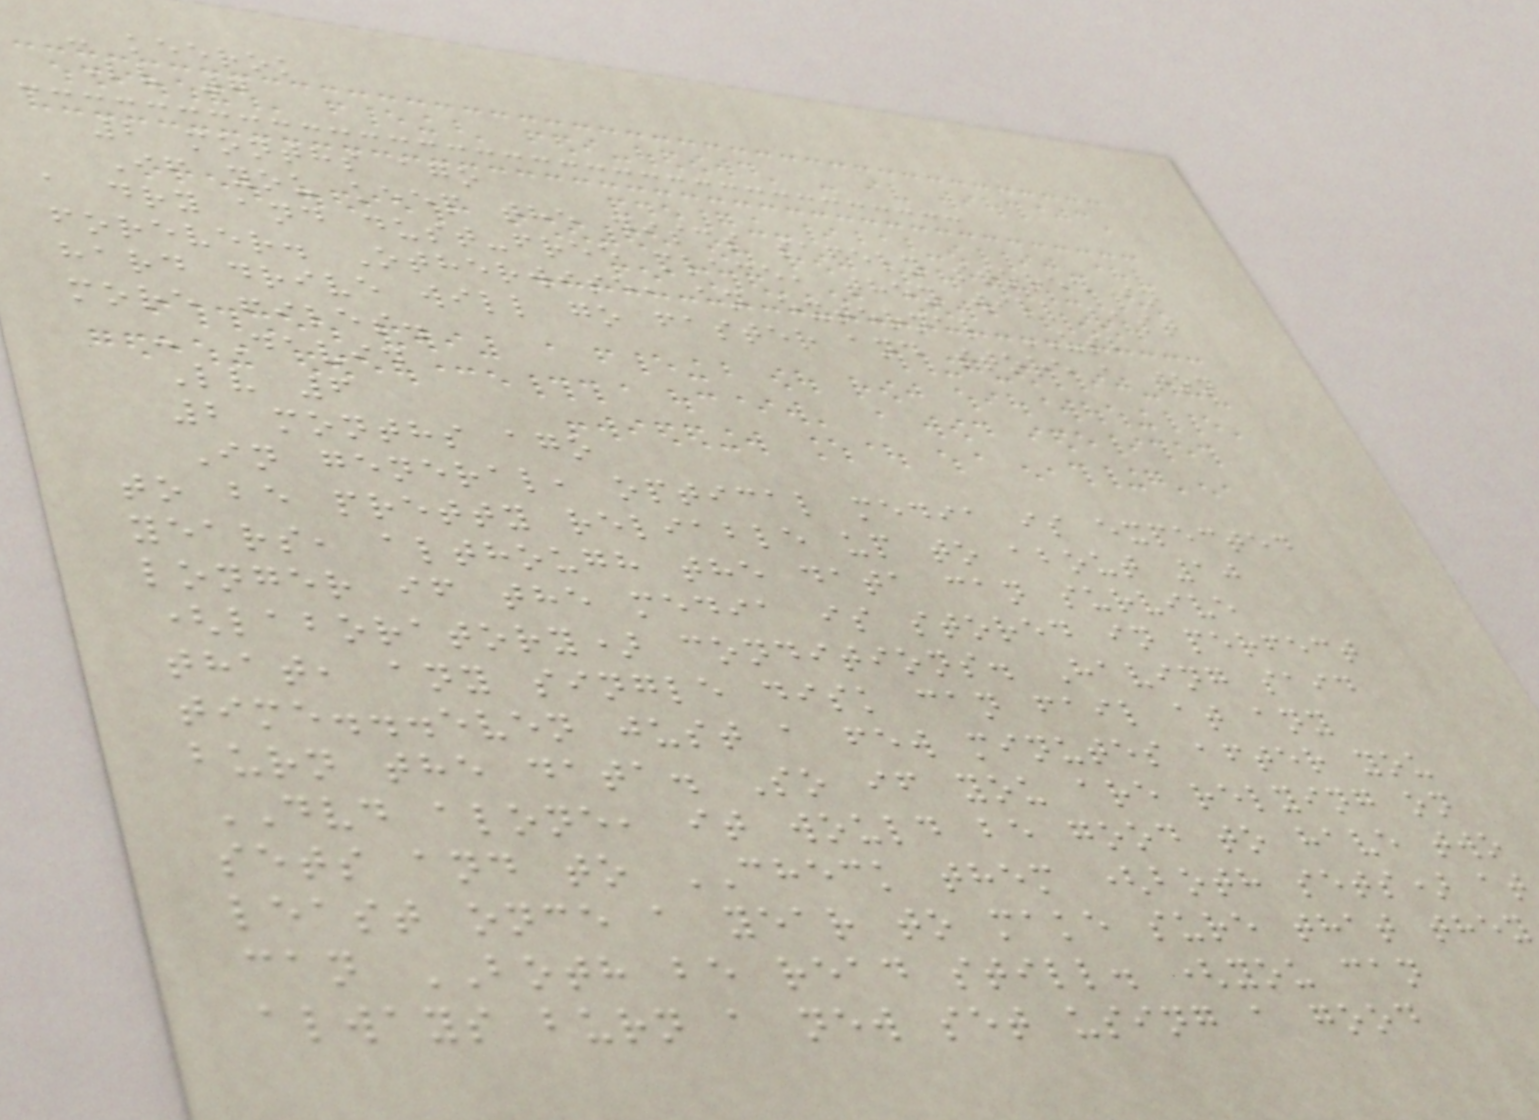- keerok
Lv 7
2 months ago
If you keep the discs safely stored in
a dry and dust-free place, they will last
forever. Otherwise, an external USB
hard drive will go faster and store a ton
more files.
- David
Lv 6
2 months ago
In general, optical media is expected
to be pretty reliable up to about 10
years, although the data can survive
longer if the media is stored in perfect
(laboratory) conditions. Having said
that, any single disk can fail at any
time...even just a few minutes after you
burn the data. So if you are relying on
DVD alone, it would be good to have two
sets and to CHECK them (both sets) at
least once a year to make sure that they
can BOTH be read still. (you can
always burn a new set using a good
